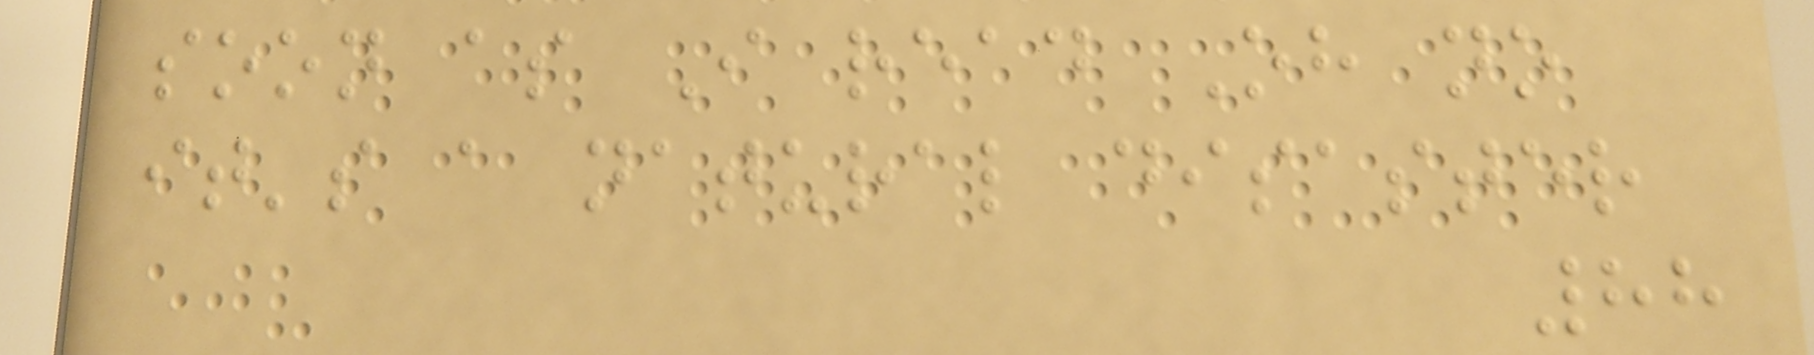soon as I read Oh no
it's a natural disaster
88
